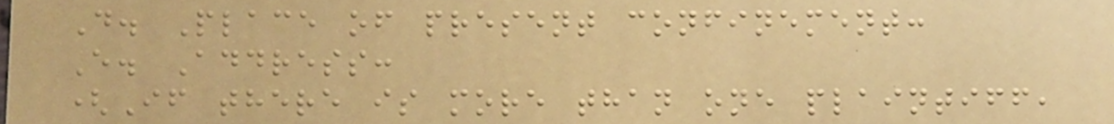D. Place of present confinement:
E. Address:
(If there is more than one plaintiff,
